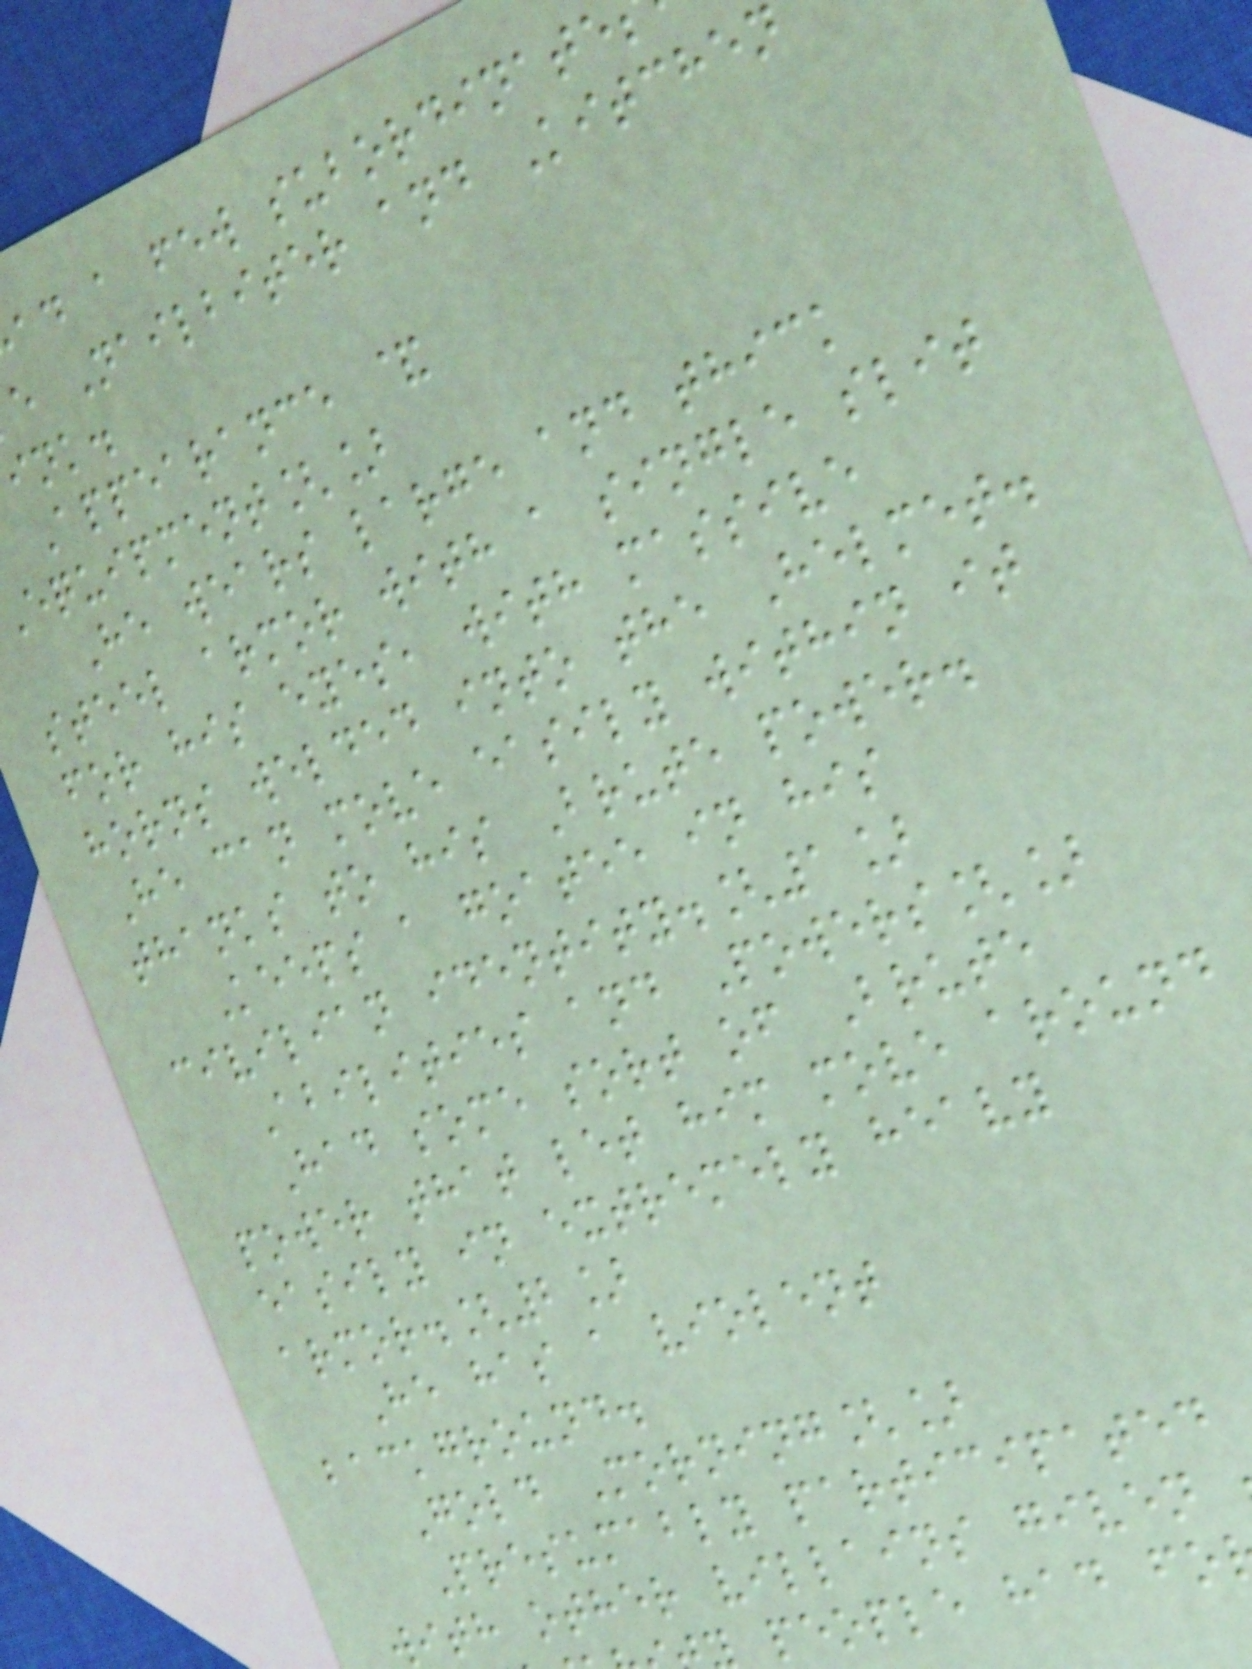ad a few subordinate
e Nailbiter and Kitchen
ink.
Appearance &
equipment[]
He wears large and thick
steel armor with a single slit
for his eyes, with massive
horns welded into the Helmet.
He can move easily within it
thanks to his Brute power.
Keeps a goatee in his
civilian identity.[1]
Abilities and Powers[]
Had some sort of Brute
power that let him move around
easily in extremely heavy
armor.[2]
He has a violent
background.
Gold Morning[]
Presumably participated
with other villains given
people had fo
